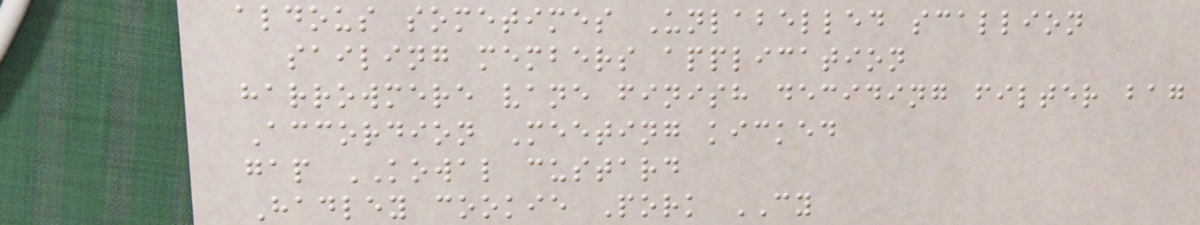aldous sometimes Unlabelled scallion
sailing members application
harrowmere vane finish deciding filter bag
Accordion Meeting kicked
gap KOWAL custard
Hadley cookie Pork CY
